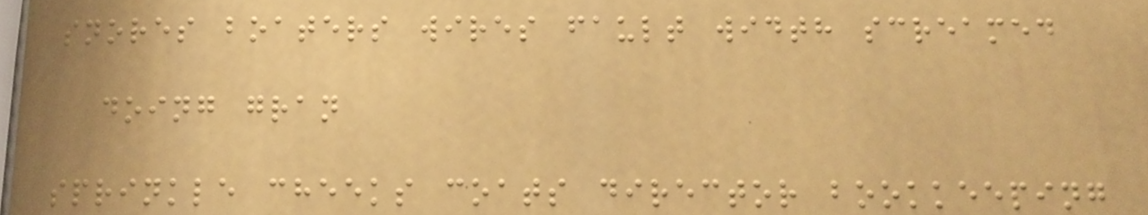snores boaters wires fault width screamed
doing gran
sprinkle cheeks coats director bookkeeping
